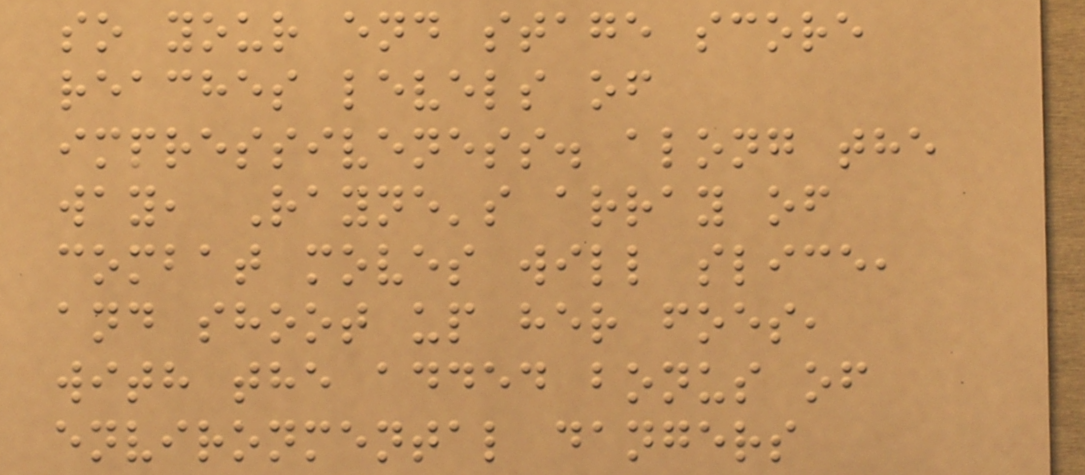so your end stage score
reaches levels of
impressiveness. along the
way, Rayne's array of
combat moves will slice,
and shoot up her foes,
with the added bonus of
environmental dangers
